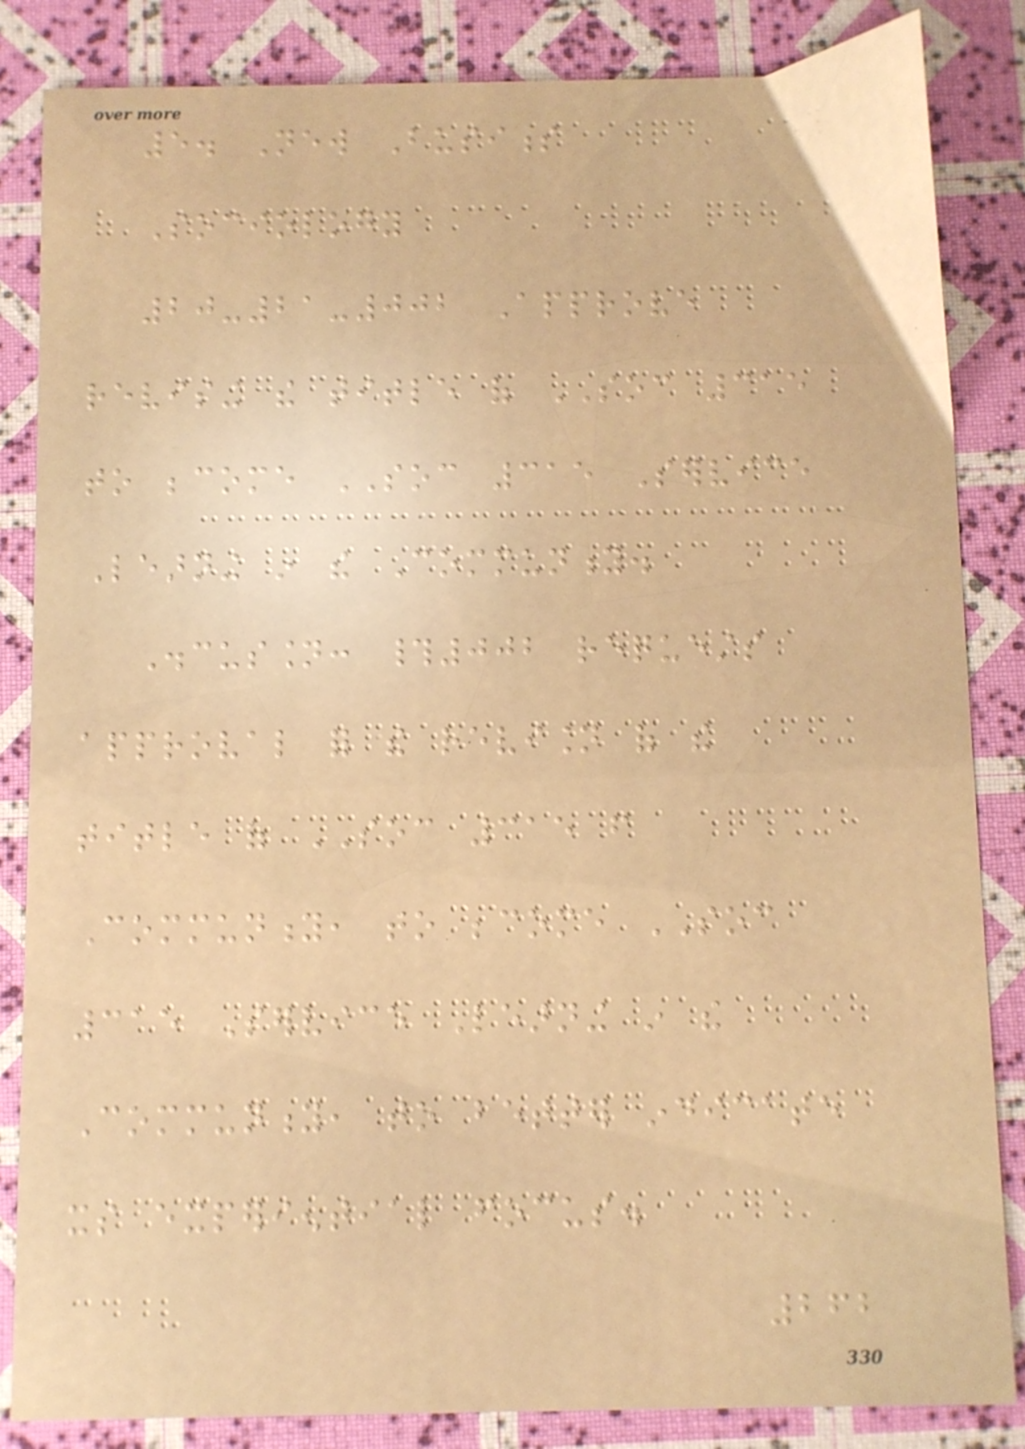5. New Business
Sociology
20-21-002 Approve
revising the title of SOC 315
to become SOC 315 Service
Learning in the Community.
Discussion: #002 requests
approval for the revision of the
title of SOC 315 from
Community, to become SOC
315 Service Learning in the
Community, to better indicate
its experiential focus.
262
